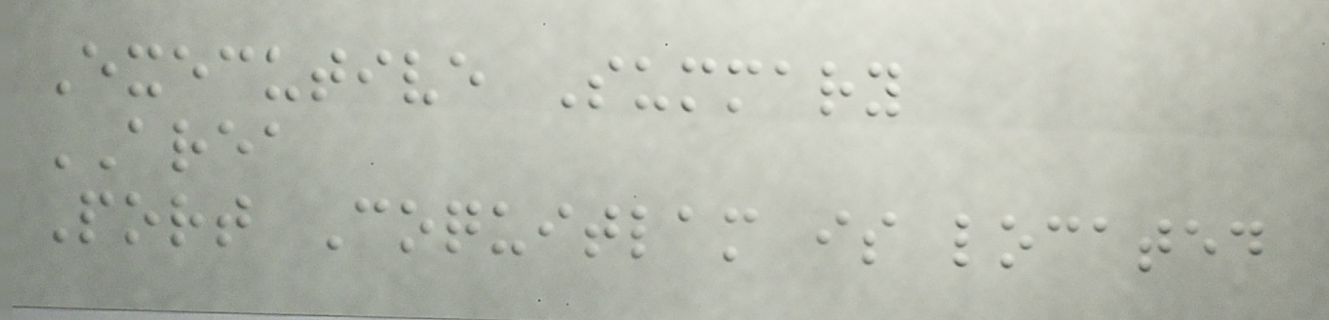Executive Summary
AREA
Port Coquitlam is located
